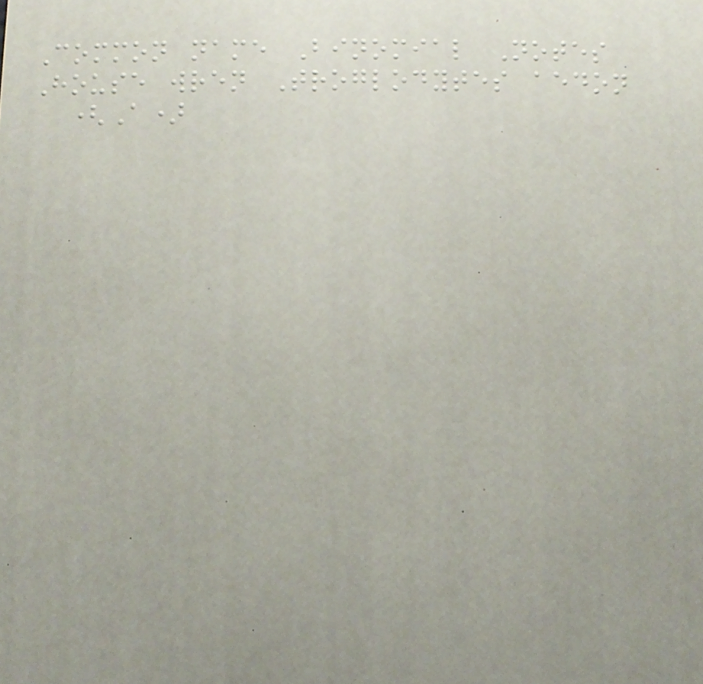Common name Binomial Notes
House wren Troglodytes aedon
(A)
